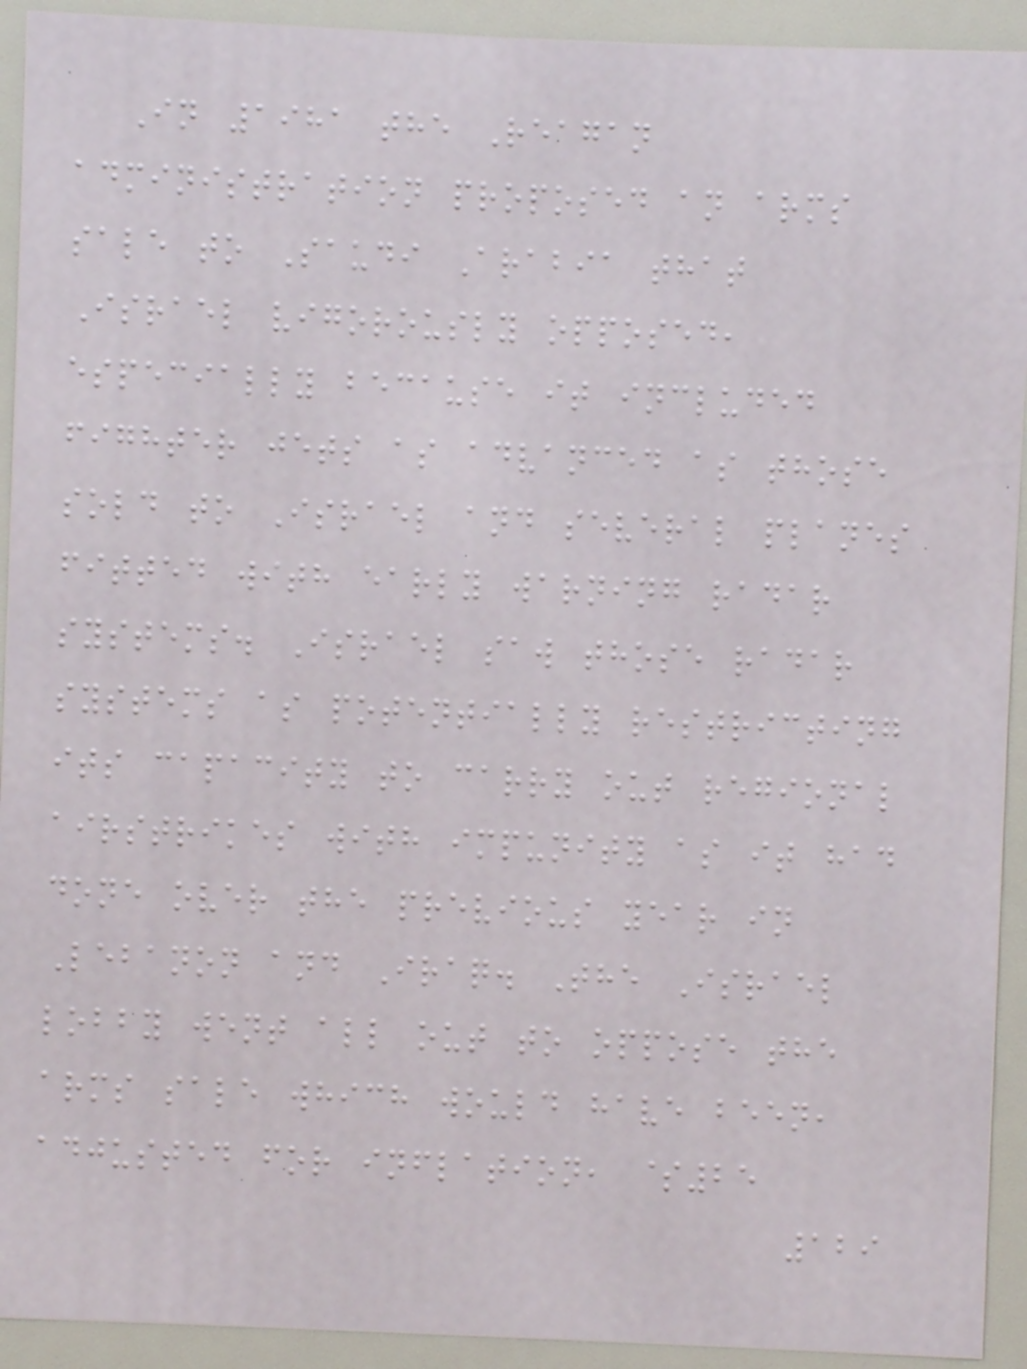In 1981 the Reagan
administration proposed an arms
sale to Saudi Arabia that
Israel vigorously opposed,
especially because it included
fighter jets as advanced as those
sold to Israel and several planes
fitted with early warning radar
systems. Israel saw those radar
systems as potentially restricting
its capacity to carry out regional
airstrikes with impunity as it had
done over the previous year in
Lebanon and Iraq. The Israel
lobby went all out to oppose the
arms sale which would have been,
adjusted for inflation, $25
129
